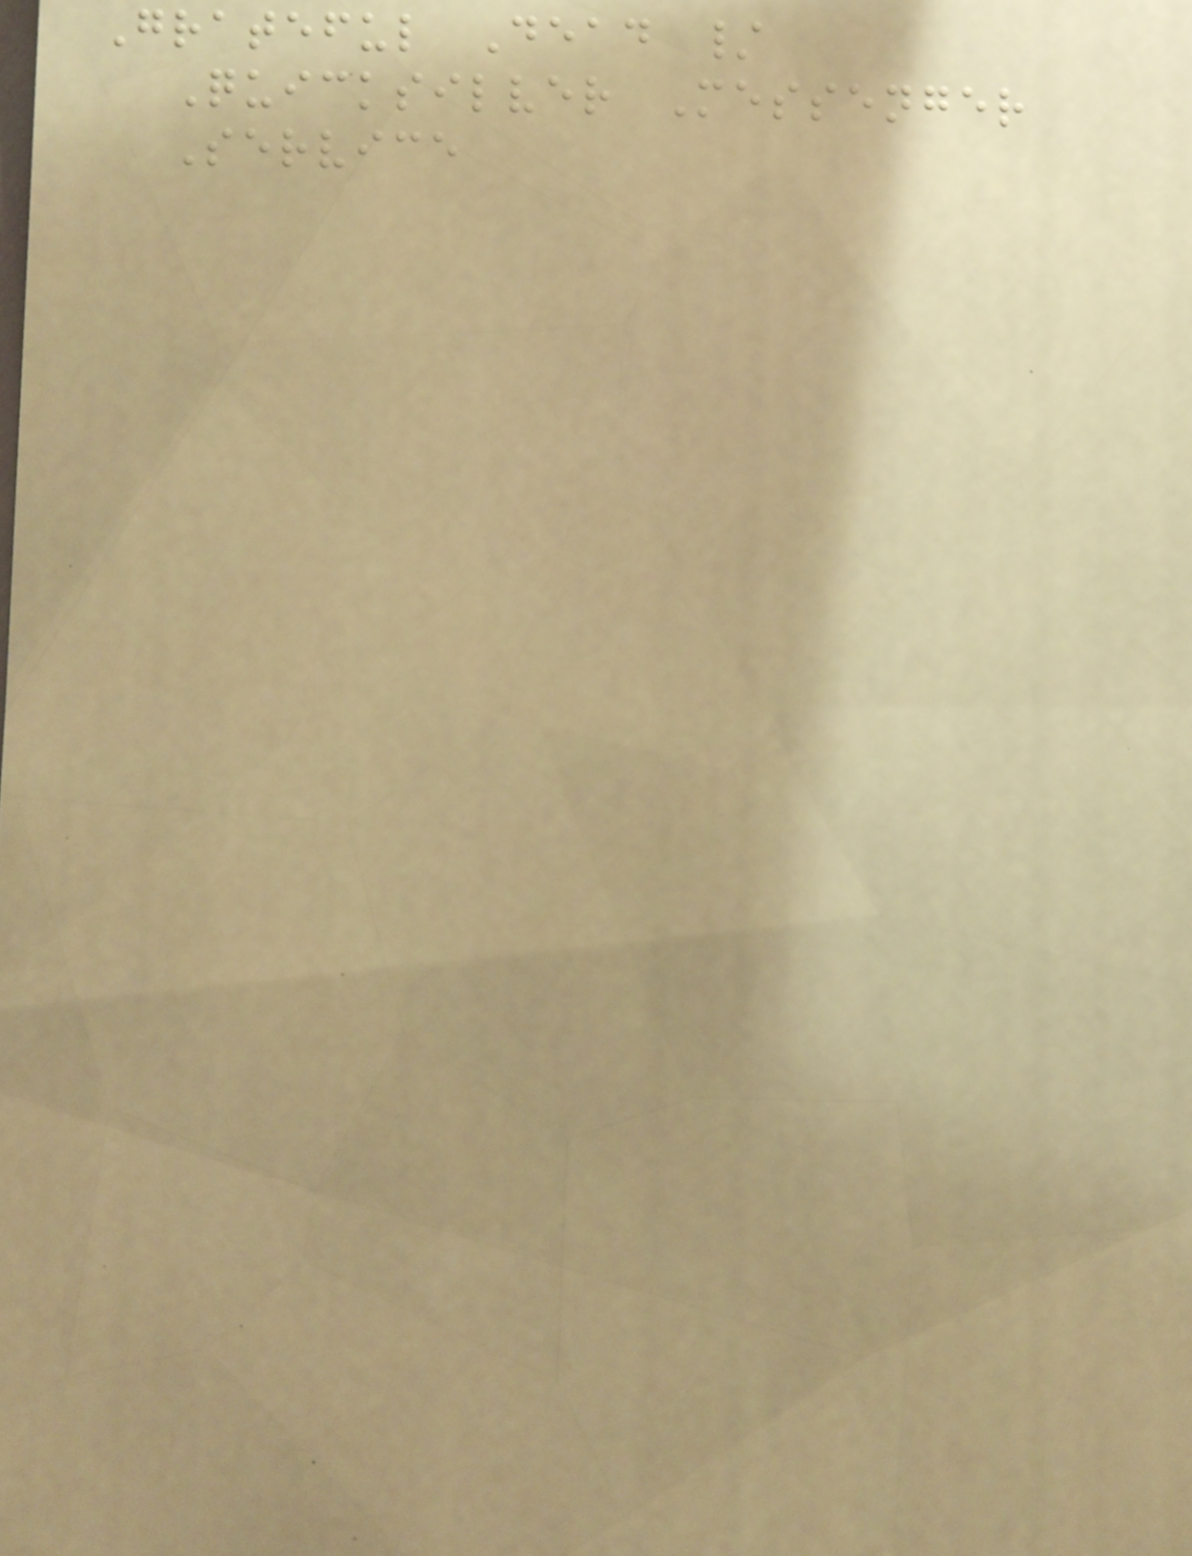Grateful Dead /
Quicksilver Messenger
Service
